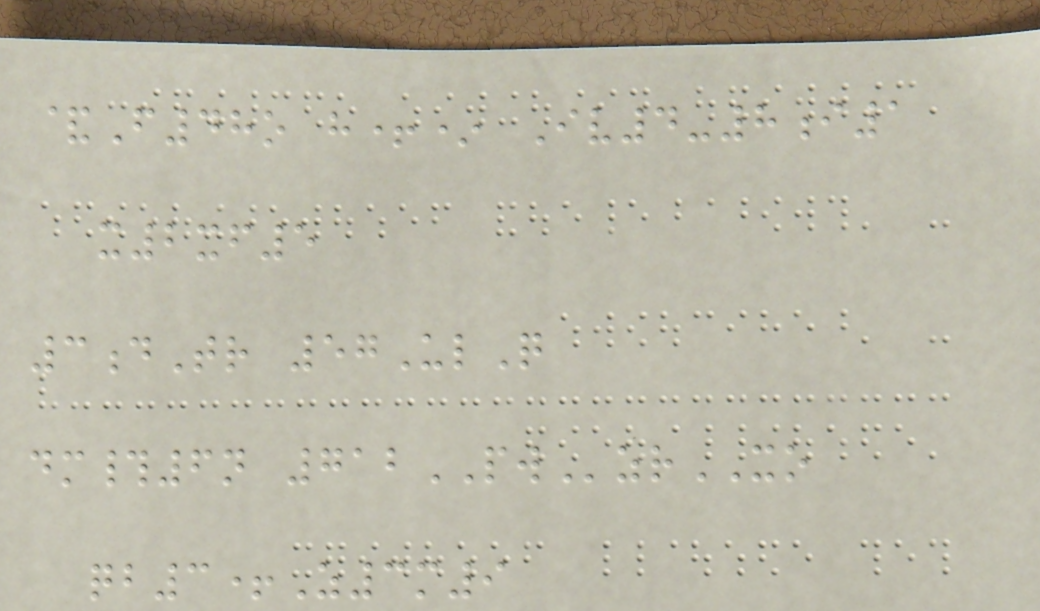&F48o h+* Iv4-8i1
x2xf5
3dTr 57UlQ
dm#6n 712PWzrXO
qb3+Z3m9
